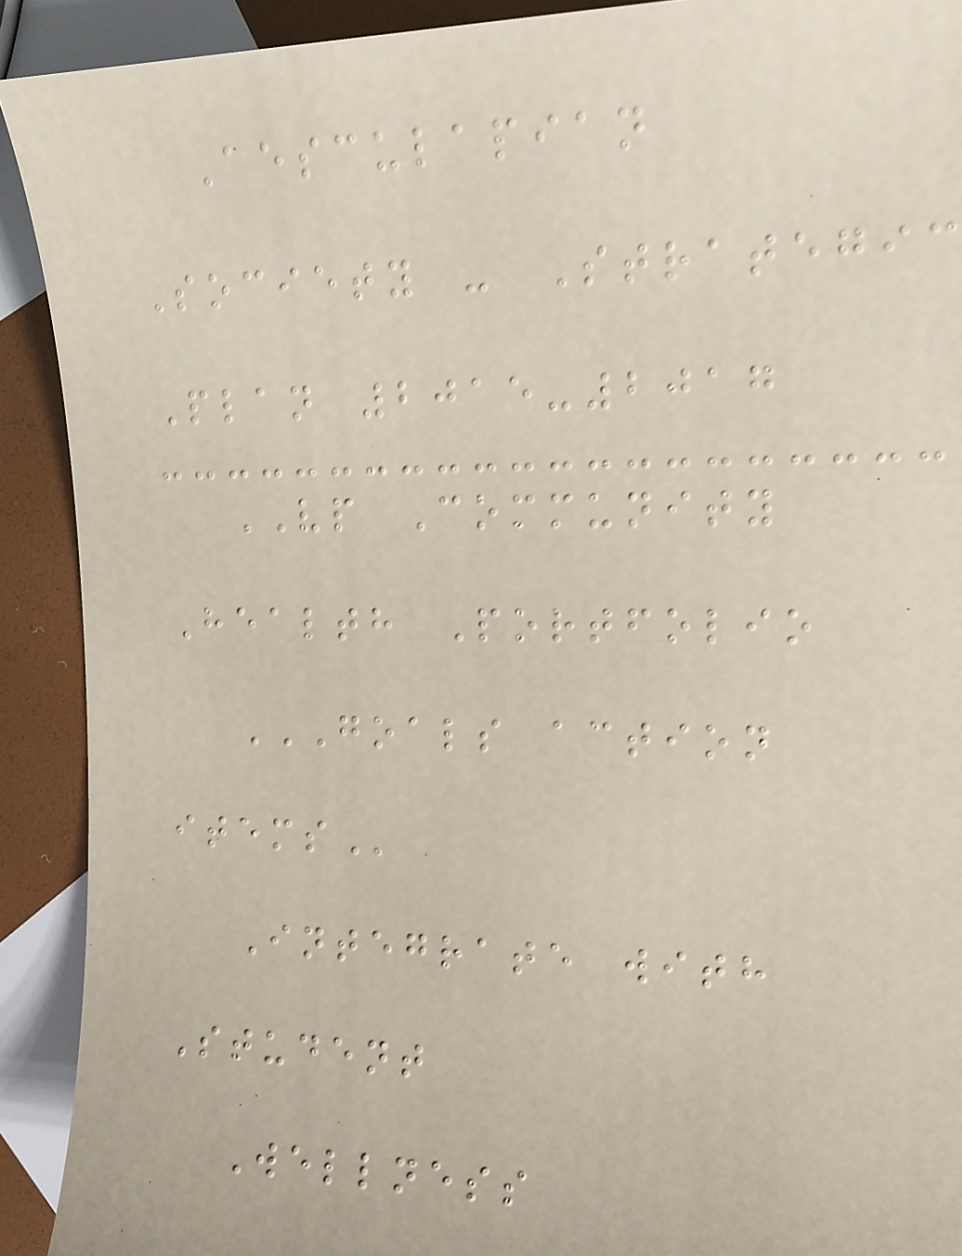Aesculapian
Society - Strategic
Plan 2015-2017
VP Community
Health Portfolio
GOALS ACTION
ITEMS
Integrate with
Student
Wellness
